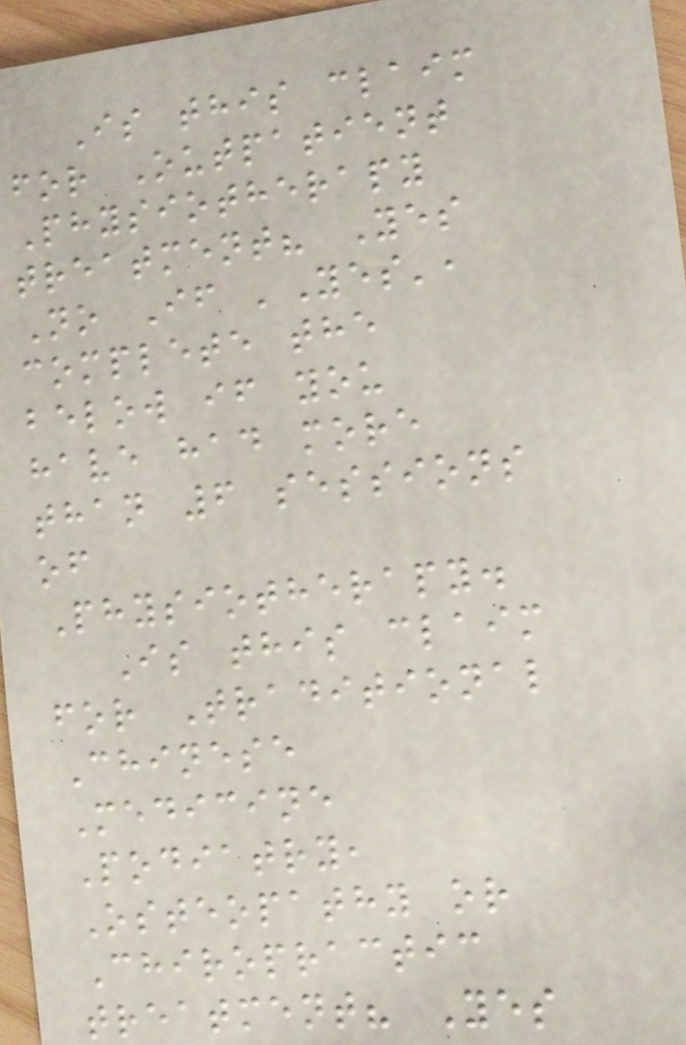Is this claim
for Outpatient
Physiotherapy
treatment? Yes
No If 'Yes',
complete the
below if you
have had more
than 6 sessions
of
Physiotherapy.
Is this claim
for Traditional
Chinese
Medicine
Podiatry,
Osteopathy or
Chiropractic
treatment? Yes
